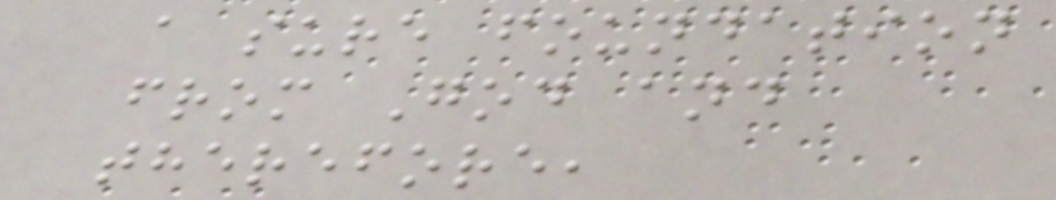a sure foundation
from God and
therefore,
